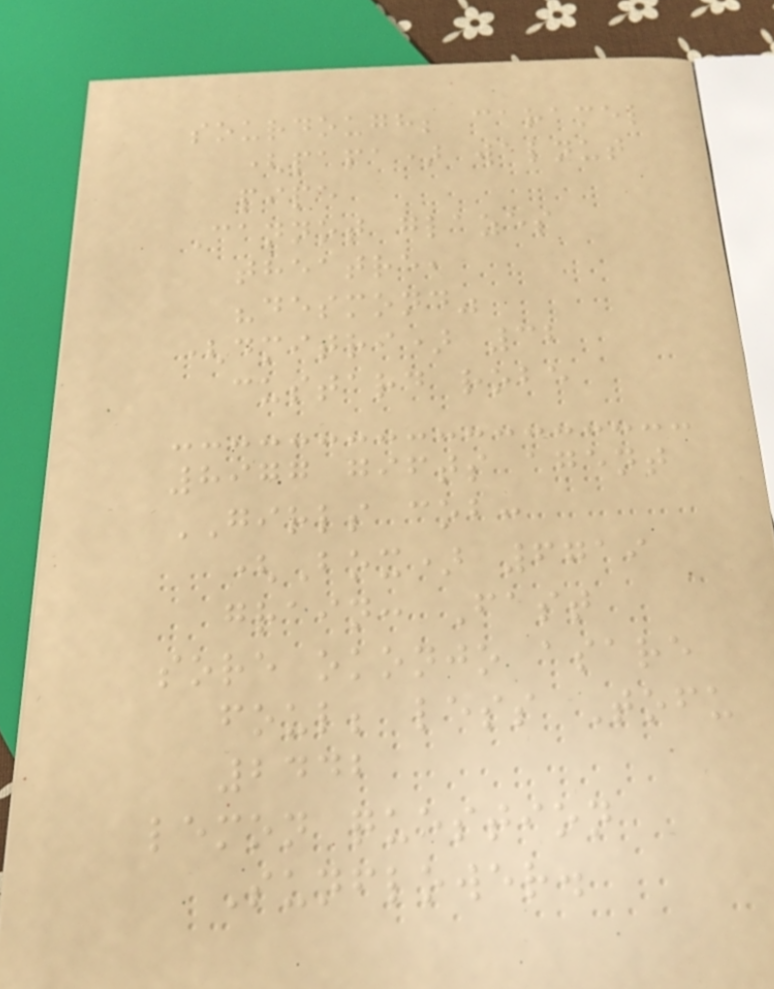sourdough; caramel
(papa) walnut
pipe
Cannot glazes
theatre,
"desmond"
(dmitri) 32
custard robe
8977 gifts agent
GIRLS cob:
(Box) 6719
grain: Fast
sore okonjo asare
foul; less Tofu
2442
lemon question
Sunflower.
